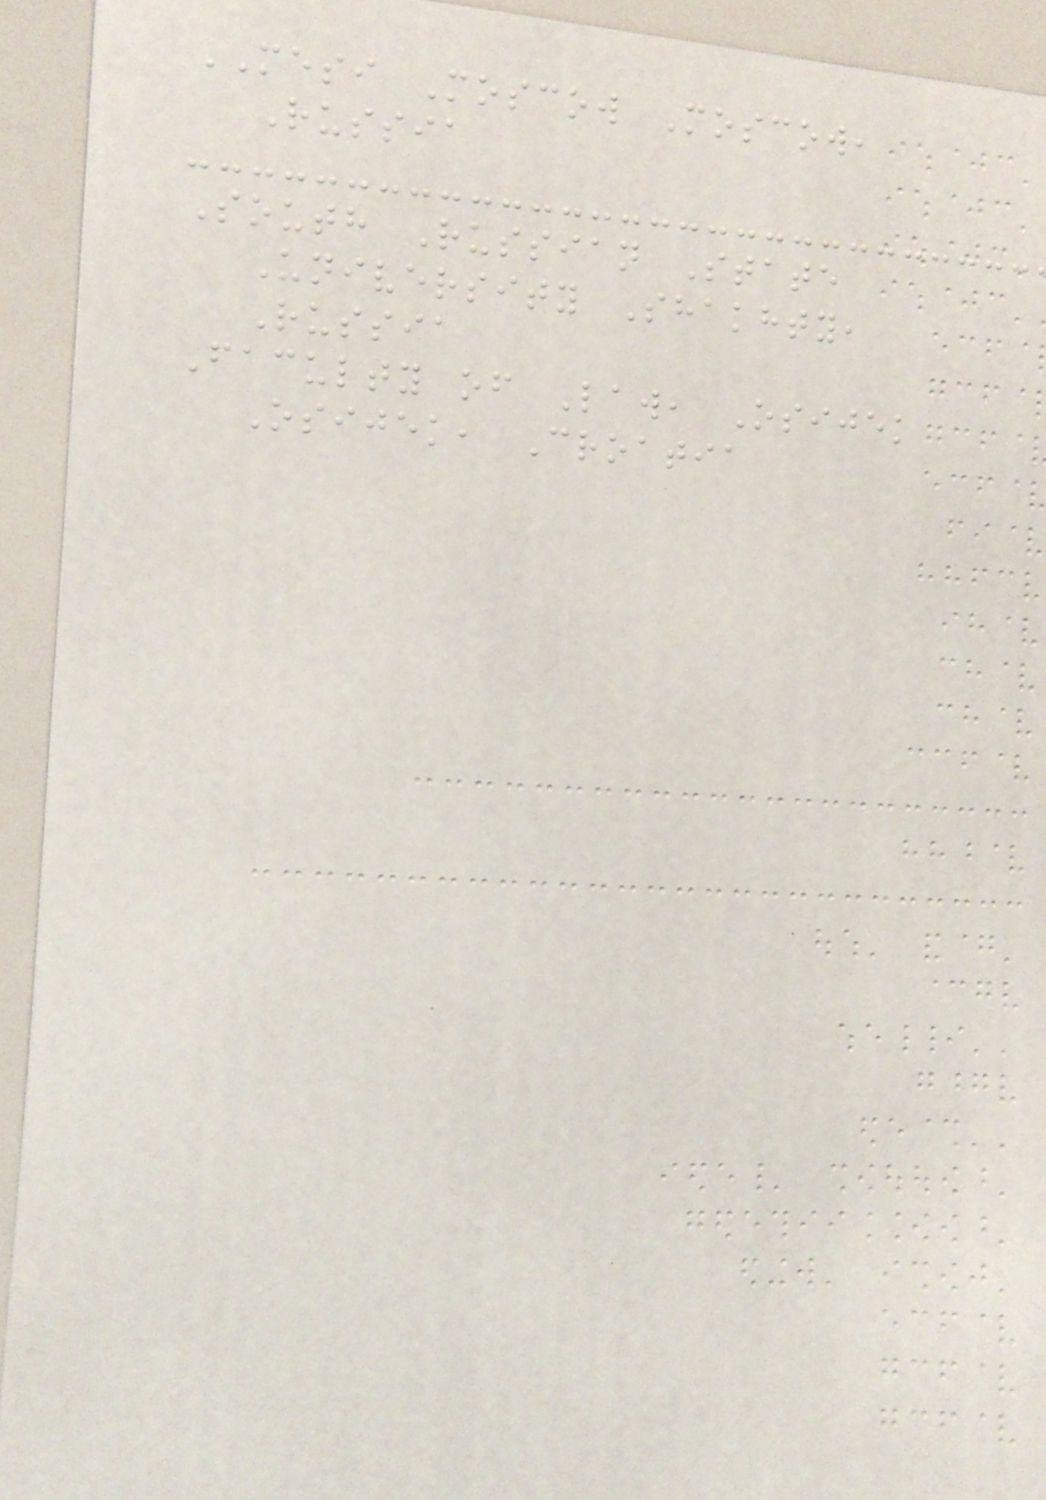MESI Moscow Moscow,
Russia
South Russian State
University Shakhty,
Russia
Faculty of Law, Osijek
Osijek, Croatia
